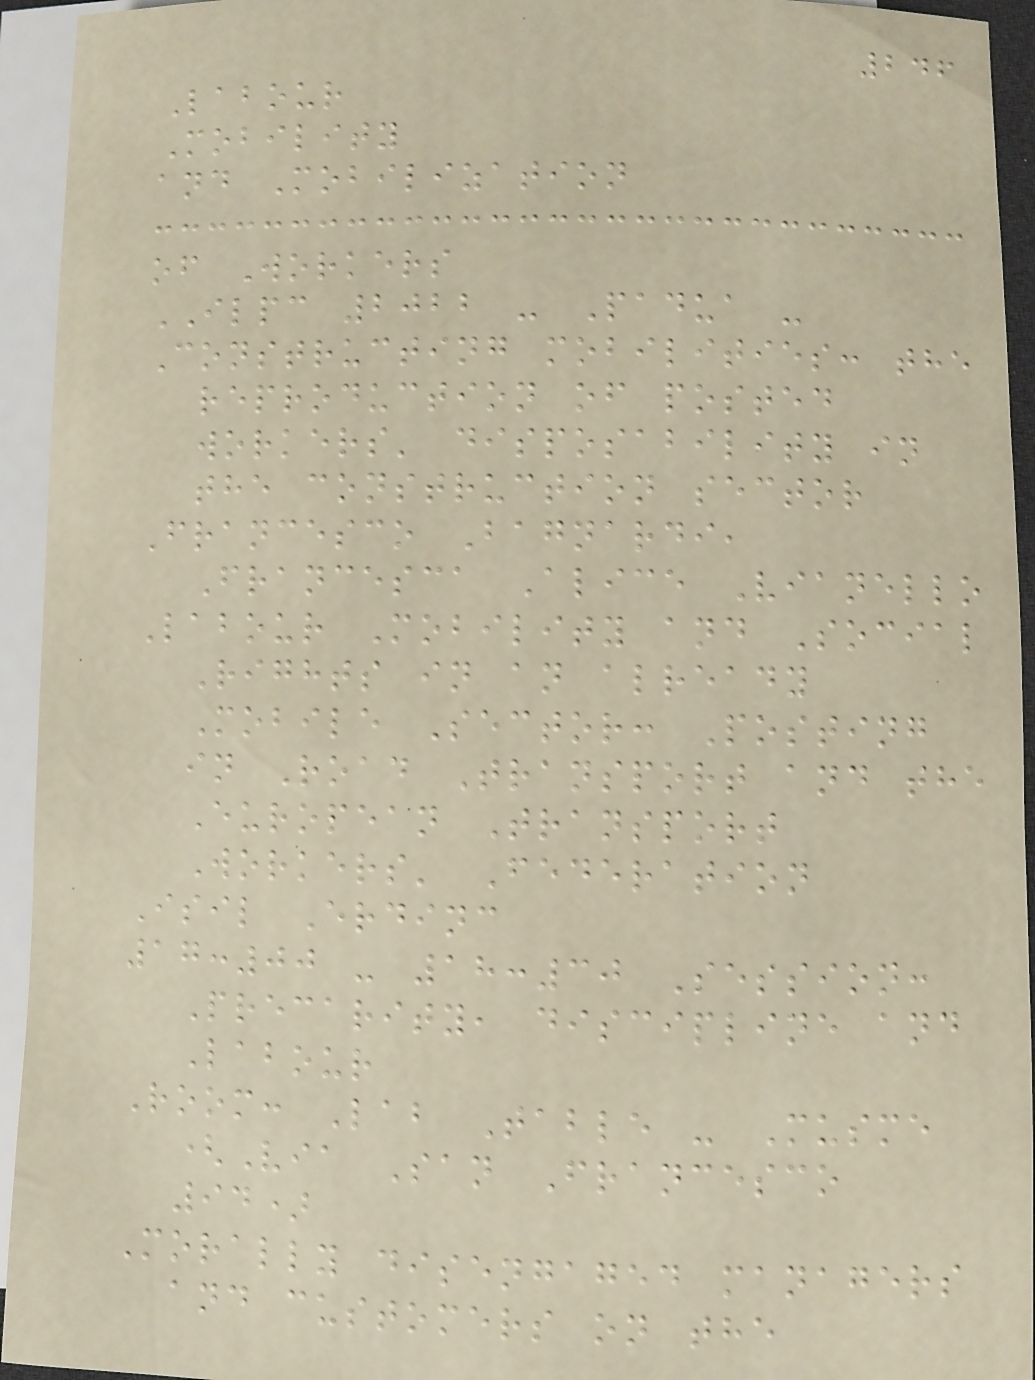246
Labour
Mobility
and Mobilization
of Workers
ILPC 2022 - Padua -
Constructing mobilities: the
reproduction of posted
workers' disposability in
the construction sector
Francesco Bagnardi,
Francesca Alice Vianello
Labour Mobility and Social
Rights in an already
Mobile Sector: Posting
in Road Transport and the
European Transport
Workers' Federation
Isil Erdinc
17:00 - 18:30 Session:
Precarity, discipline and
Labour
Room: Lab Table - Musme
(Via San Francesco
94)
Morally disengaged managers
and customers on the
